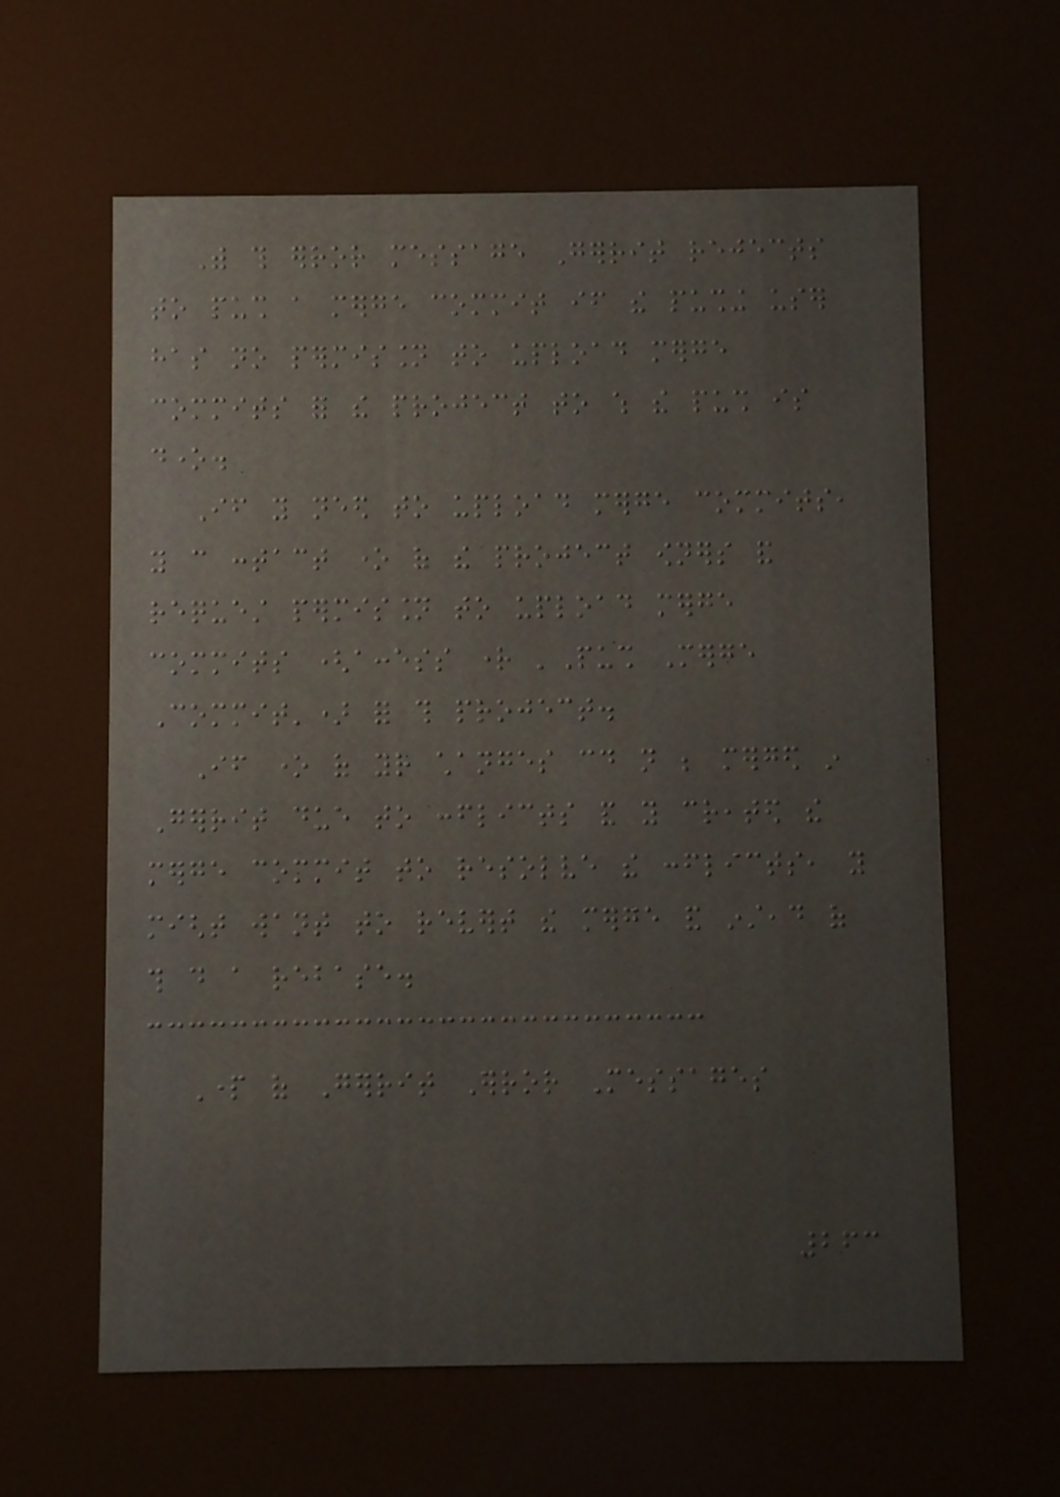With this error message Gerrit rejects
to push a merge commit if the pushing user
has no permission to upload merge
commits for the project to which the push is
done.
If you need to upload merge commits,
you can contact one of the project owners and
request permission to upload merge
commits (access right 'Push Merge
Commit') for this project.
If one of your changes could not be merged in
Gerrit due to conflicts and you created the
merge commit to resolve the conflicts, you
might want to revert the merge and instead of
this do a rebase.
Part of Gerrit Error Messages
263
